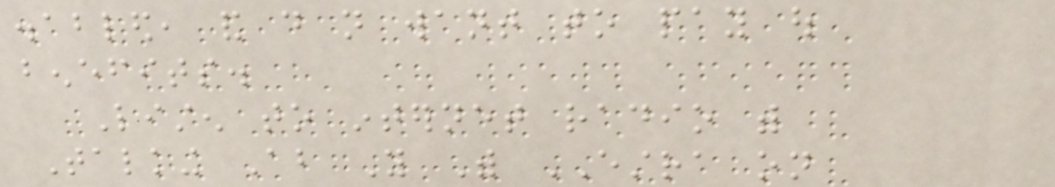disabled, and do not want to pay out
benefits.
Listen to internet radio with
Talking About You With ESTRA on
